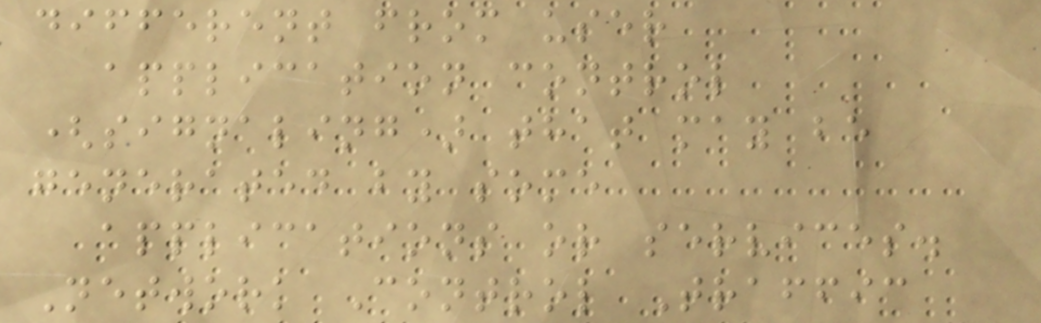different from user
application control
(signaling) that may be
generated by some
applications or services.
Network Control Traffic
